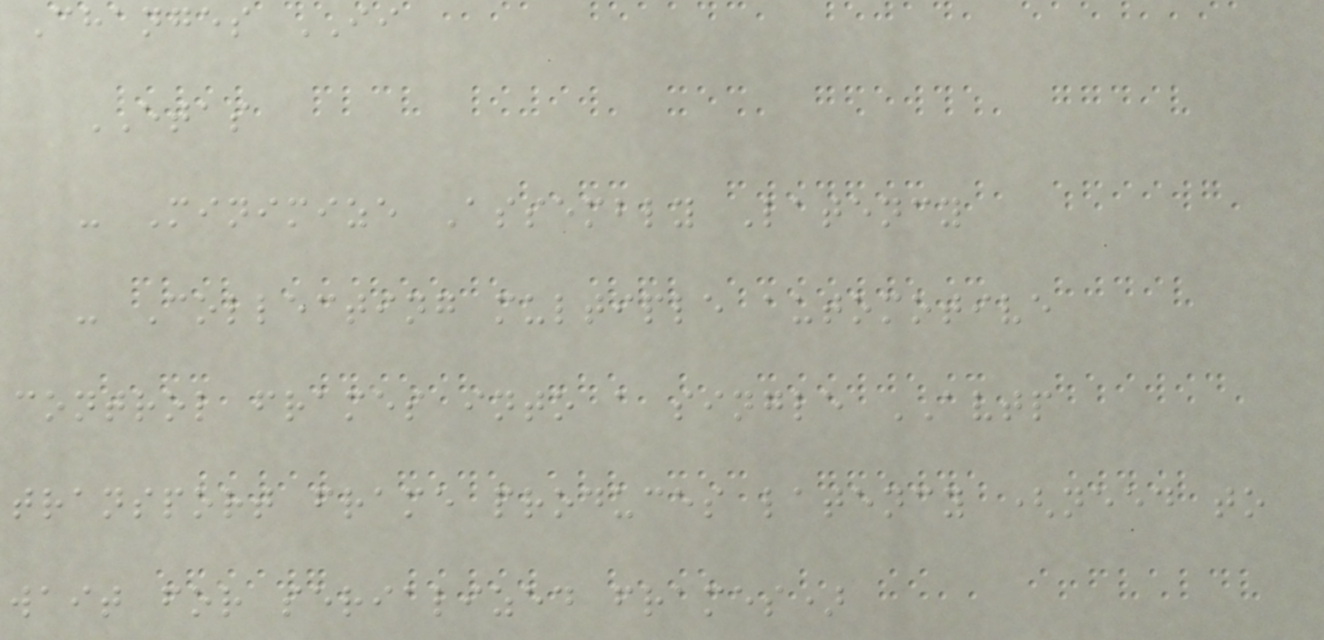Changes II
ETAS
- Minimize Assembly Latency
- Collecting multiple automotive
control frames into a single AVTP
transport frame produces latency (need to
wait for serialized frames)
